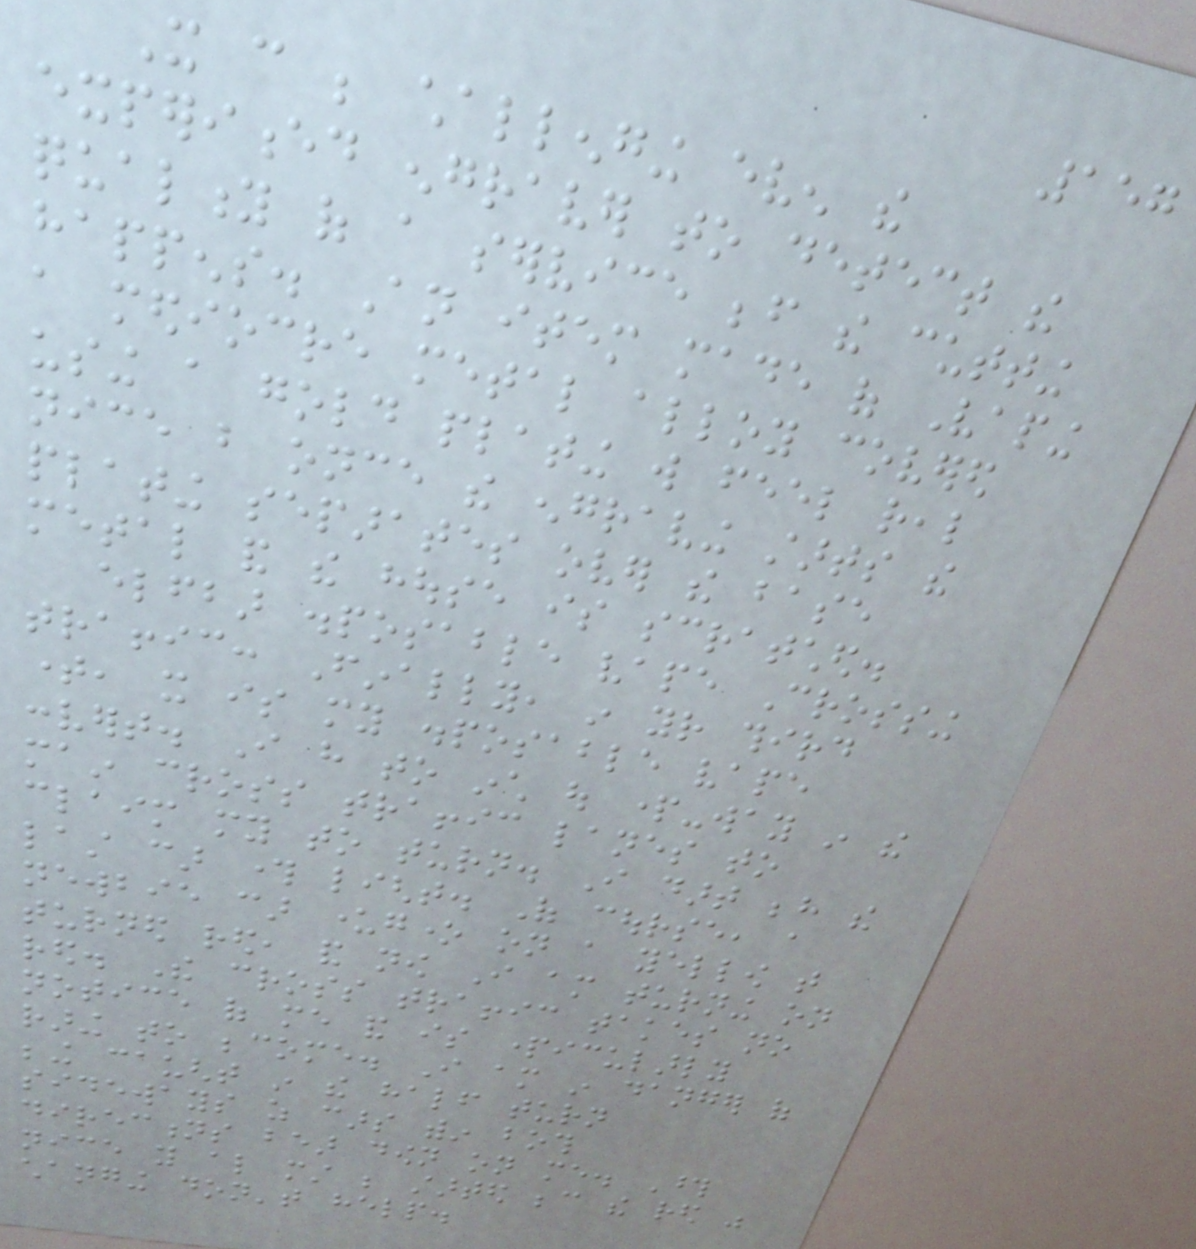157
It can be challenging even the
experienced engraver to detect the
quality of a service before the cutting
happens. An item made of Vaping
a mediocre metal alloy covered
using a gold plating will feel real
nice but once the engraving starts the
plating separates over the base
metal and the house is scratched.
elfbar disposable vape Crossing
traffic: Finally, in your third
time, it is my disposable vape
convert. I have to inch out part-way in the
main cross traffic lanes to
claim my to turn. I dart behind the
last car through light. Of course, a
newbie car undergone on a yellow that
turned red, and now I am turning on
red. The cross traffic takes no
notice of me and is particularly
raring to become. I am in danger of
being caught in the half turn
sideways as cars within both
directions bear down on me. Those
nice you also must be started because the red was
changing don't help.
